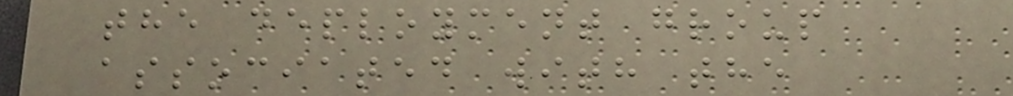the deployment group
associated with the
